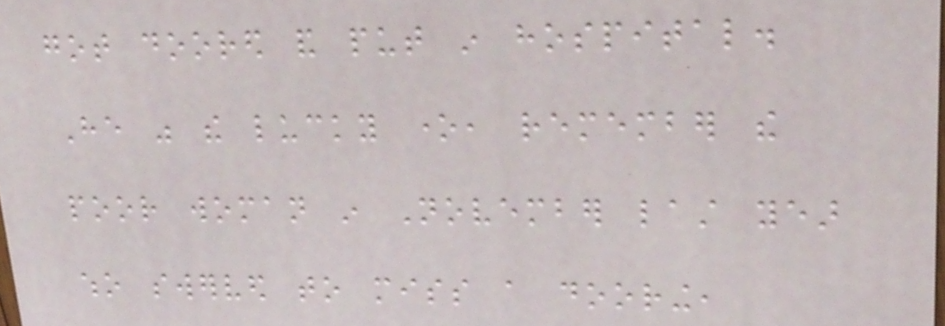got doored and put in hospital.
He was the lucky one, remember the
poor woman in November last year
who swerved to miss a dooring,
